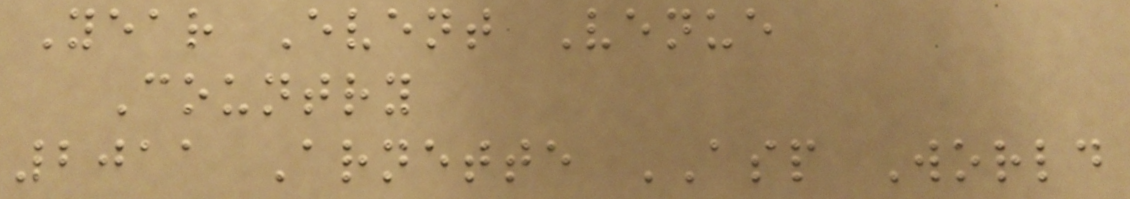Year Event Venue
Country
2011 Arnette ASP World
